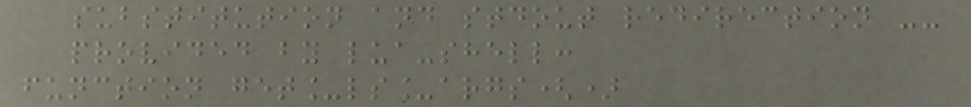substitution and stdout redirection --
provided by lua-shell:
function get_ls_args()
